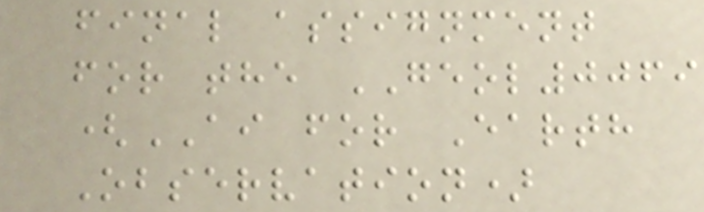final assignment
for the GEOL0069
(AI for Earth
Observation)
